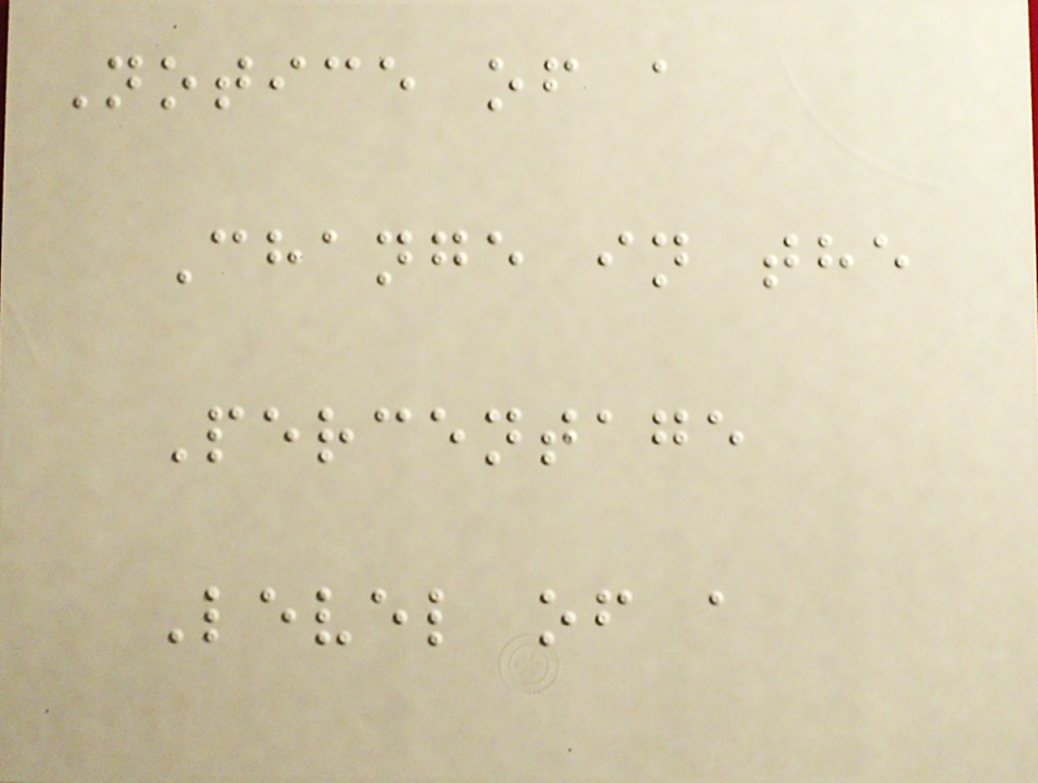Notice of a
Change in the
Percentage
Level of a
